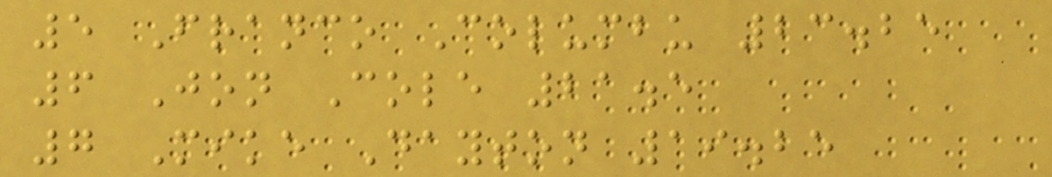5 Franco Columbu 23.25
6 Jon Cole 21.5
7 Mike Dayton 19.25
